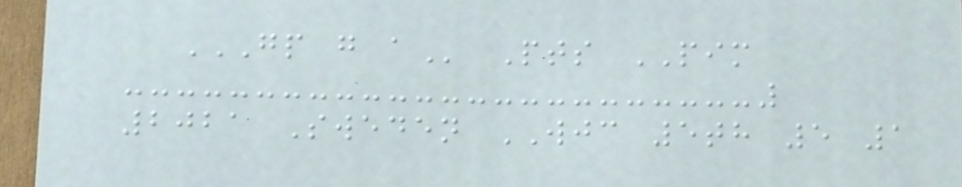GP G A Pts PIM
2021 Sweden WJC 5th 5 1
